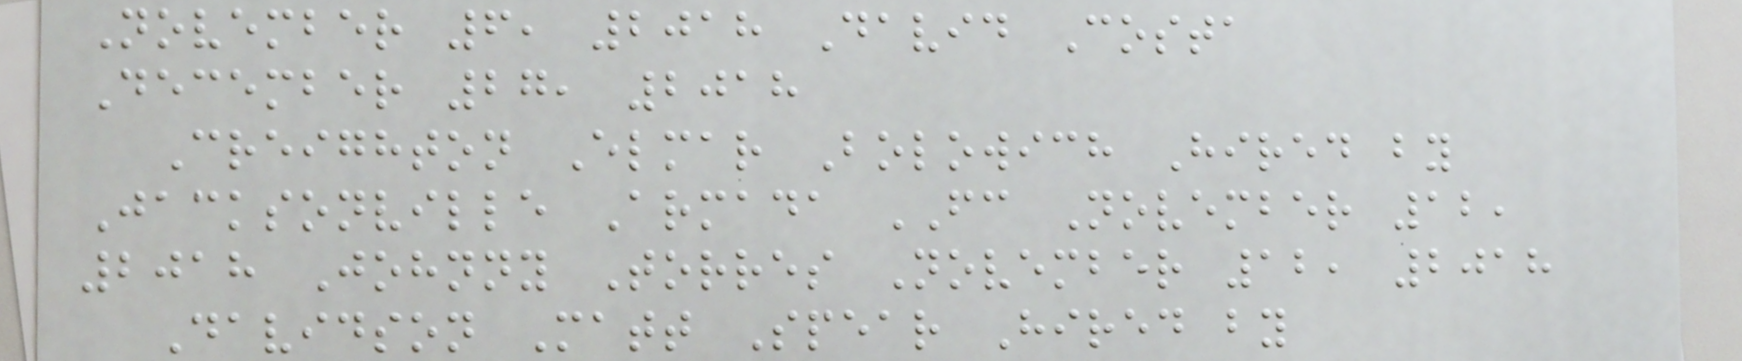November 6, 2018 David Costa
December 27, 2018
Creighton Elmar Bolowich Hired by
Jacksonville Armada FC November 12,
2018 Johnny Torres November 12, 2018
Davidson Matt Spear Hired by
